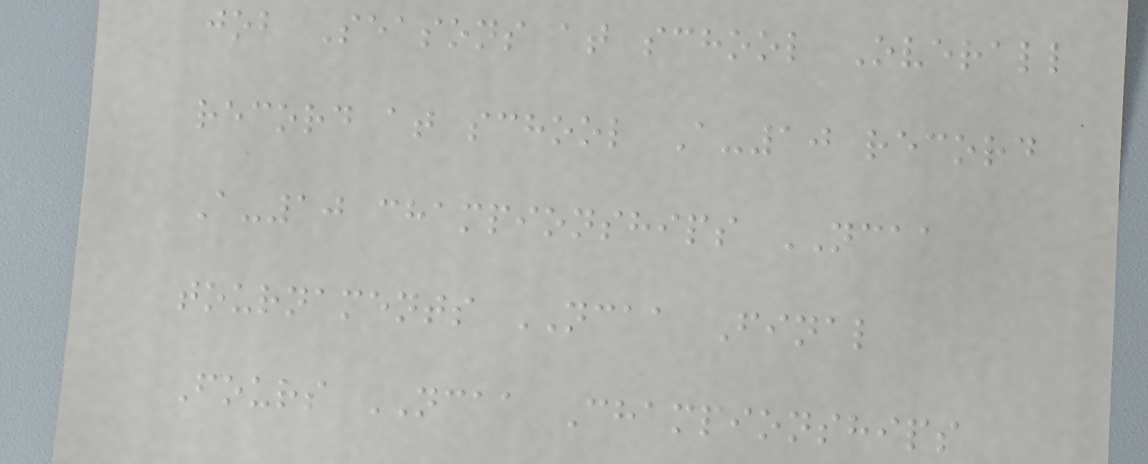job Seasons at school Overall
record at school A-10 record
A-10 championships NCAA
tournaments NCAA Final
Fours NCAA Championships
